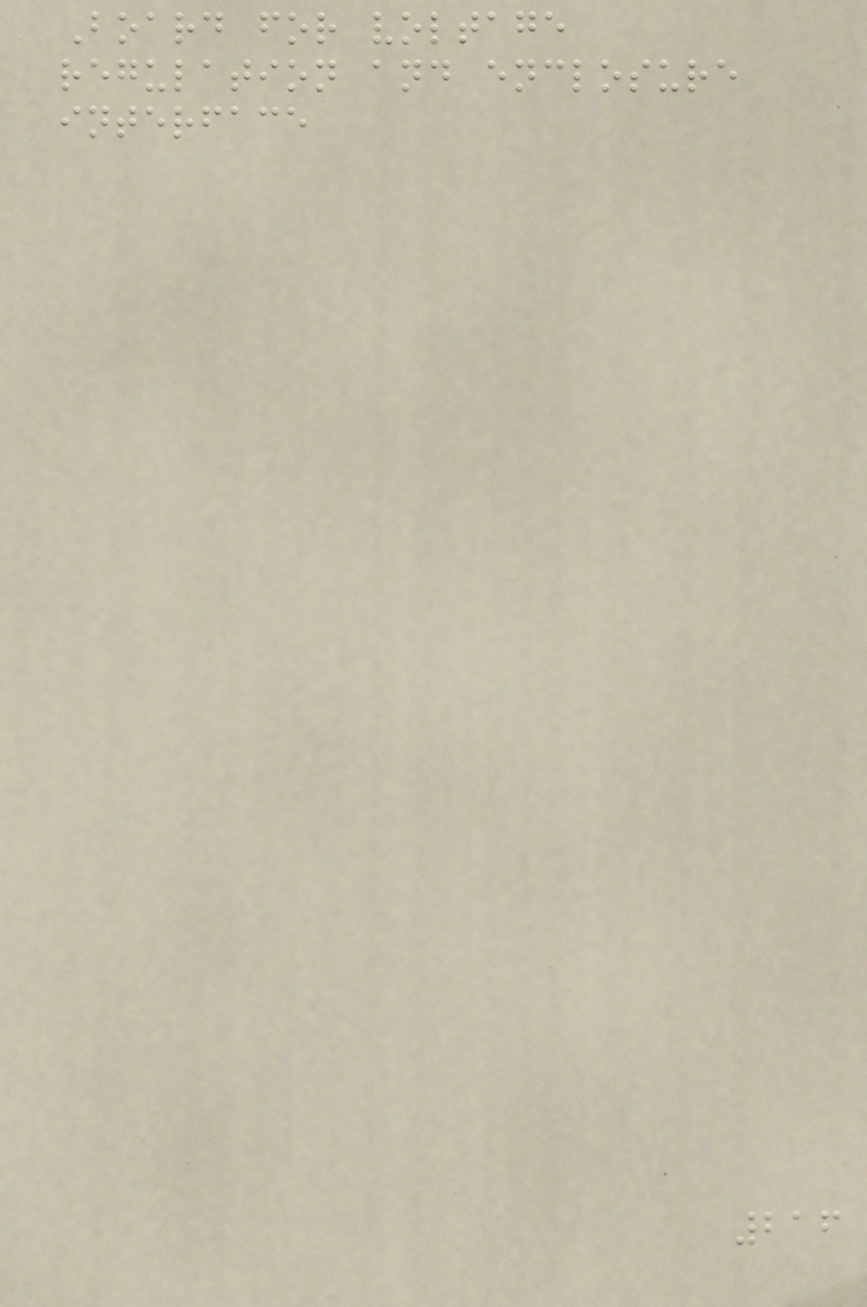Board for voltage
regulation and enclosure
interface
216
